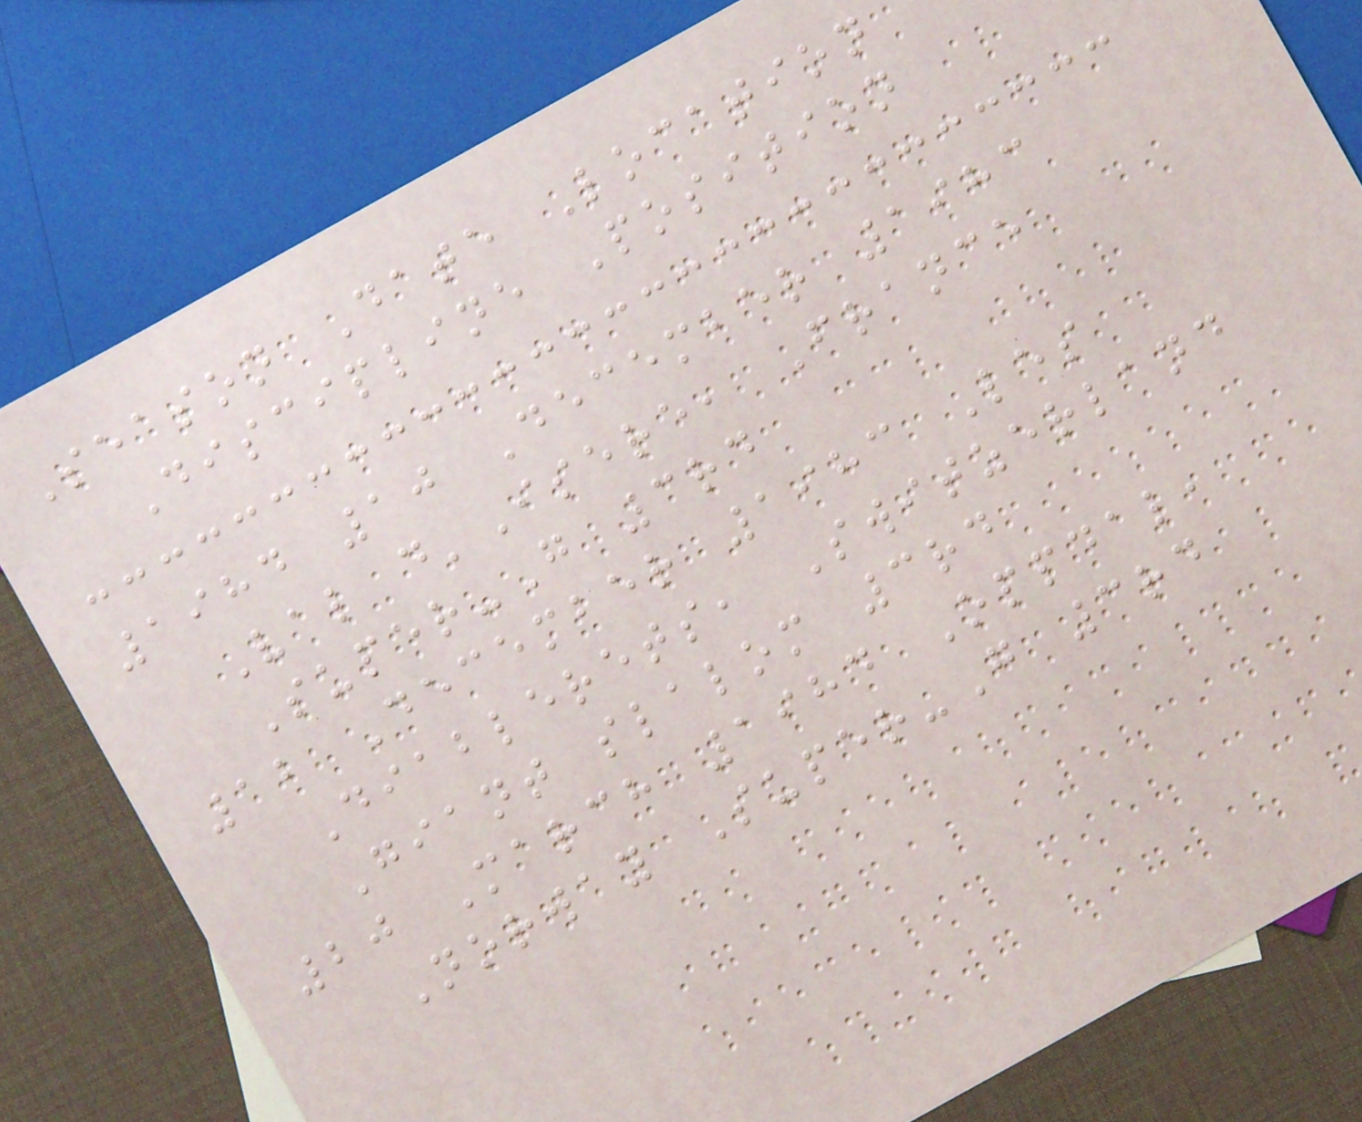Season Date Location
Discipline Position
1984 10 December 1983
Val d'Isere, France
Super-G 3rd
12 December 1983 Les
Diablerets, Switzerland
Giant slalom 3rd
20 March 1984 Oppdal,
Norway Super-G 3rd
